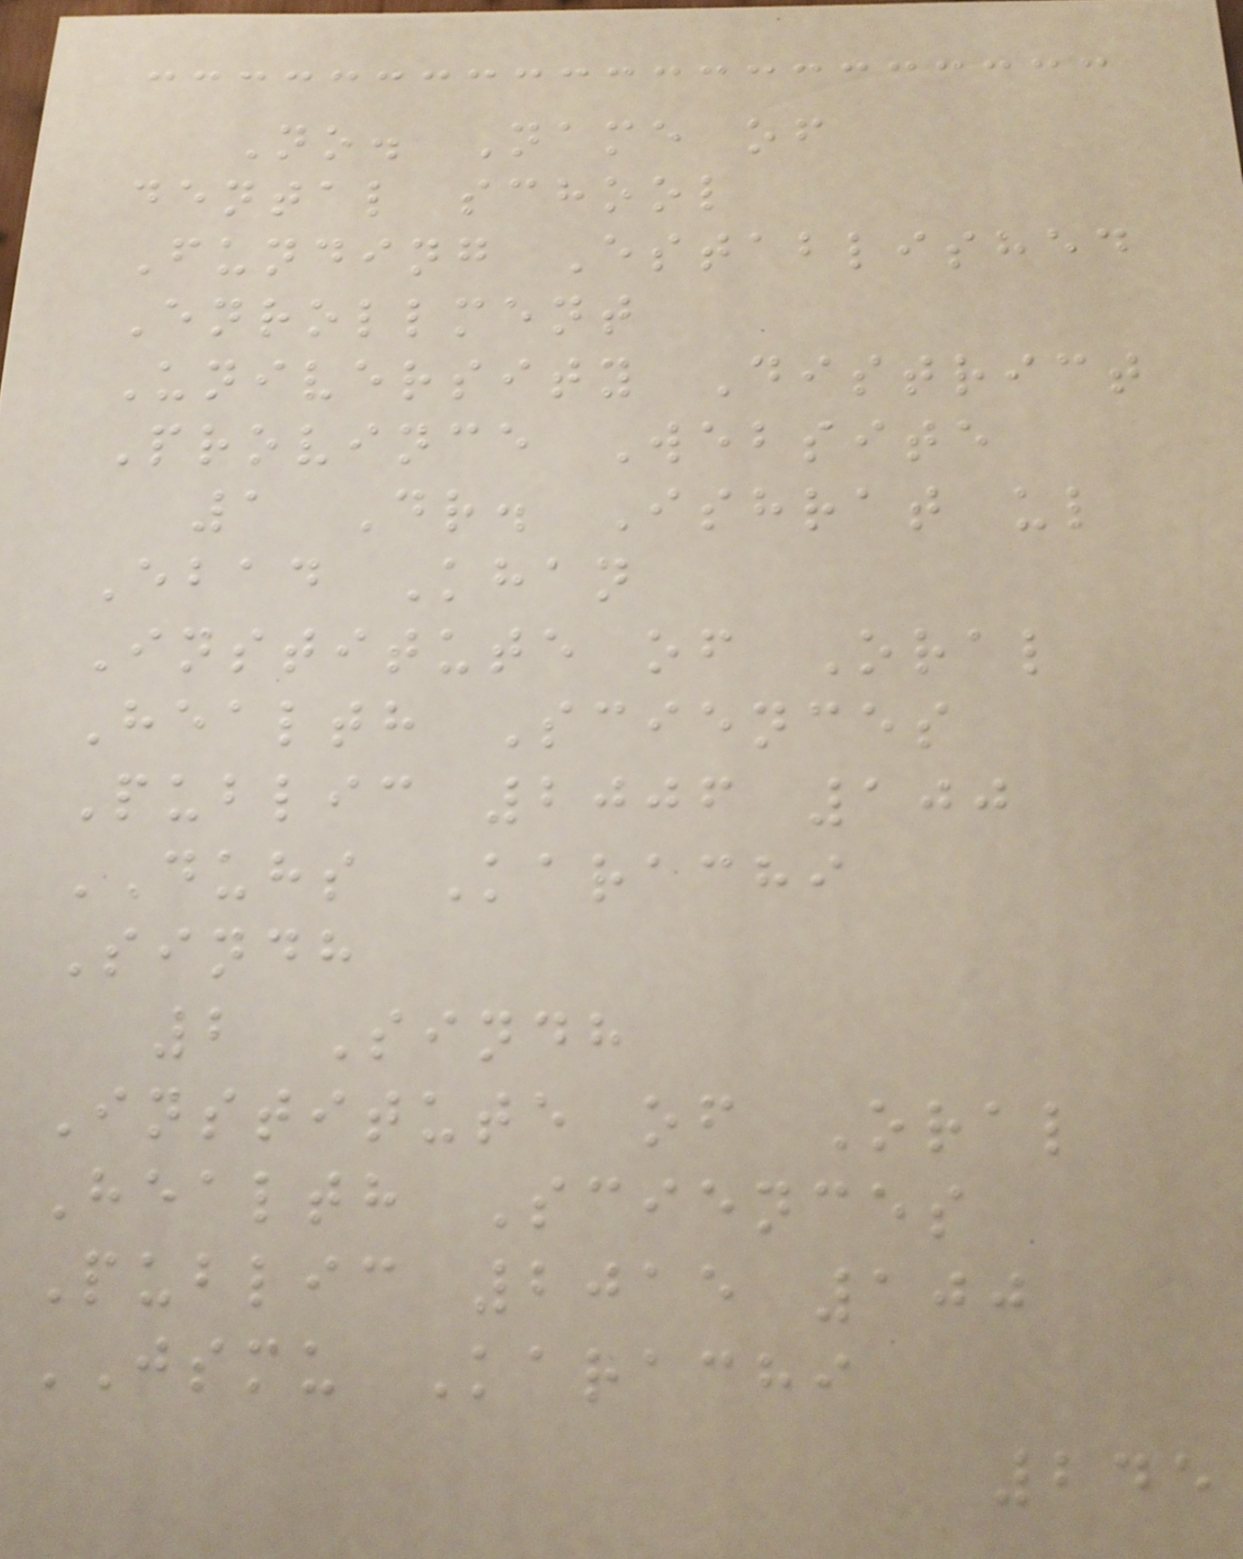No. Name of
dental school
Funding Established
Enrollment
University District
Province Website
1 Dr. Ishrat ul
Ebad Khan
Institute of Oral
Health Sciences
Public 2006 100
DUHS Karachi
Sindh
2 Sindh
Institute of Oral
Health Sciences
Public 2015 100
JSMU Karachi
245
